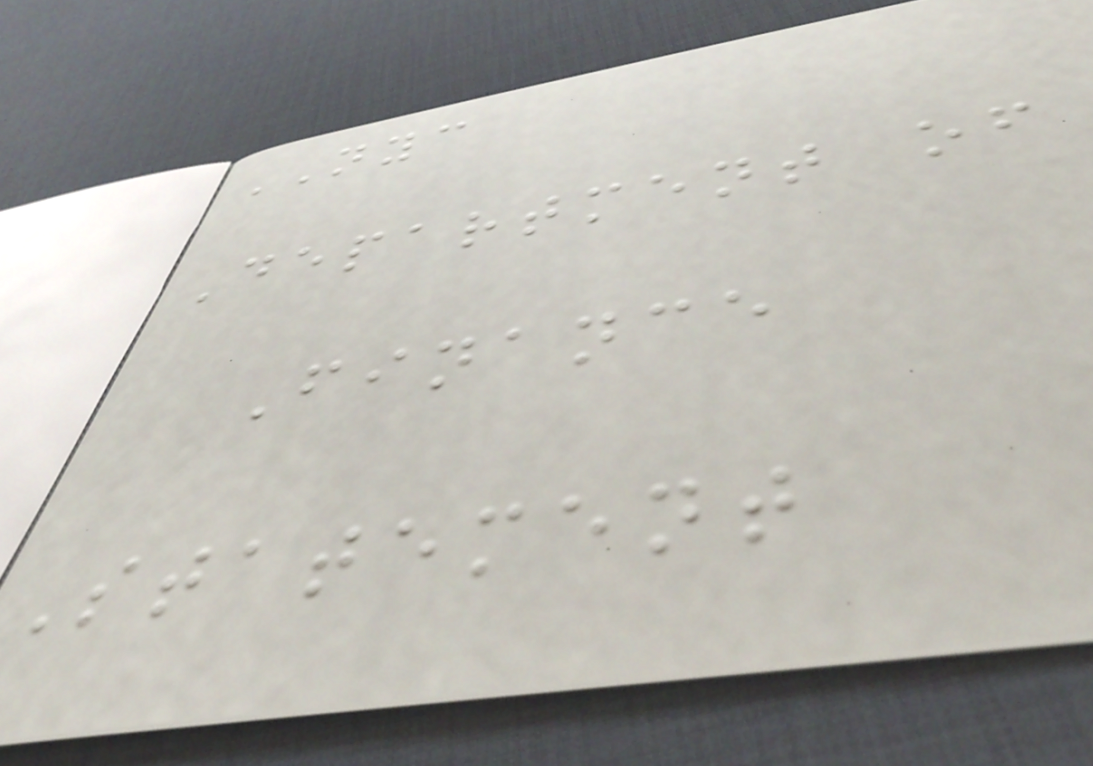NYC
Department of
Finance
Statement
